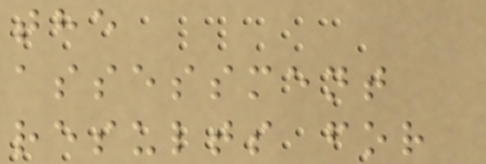the
assessment
results for
